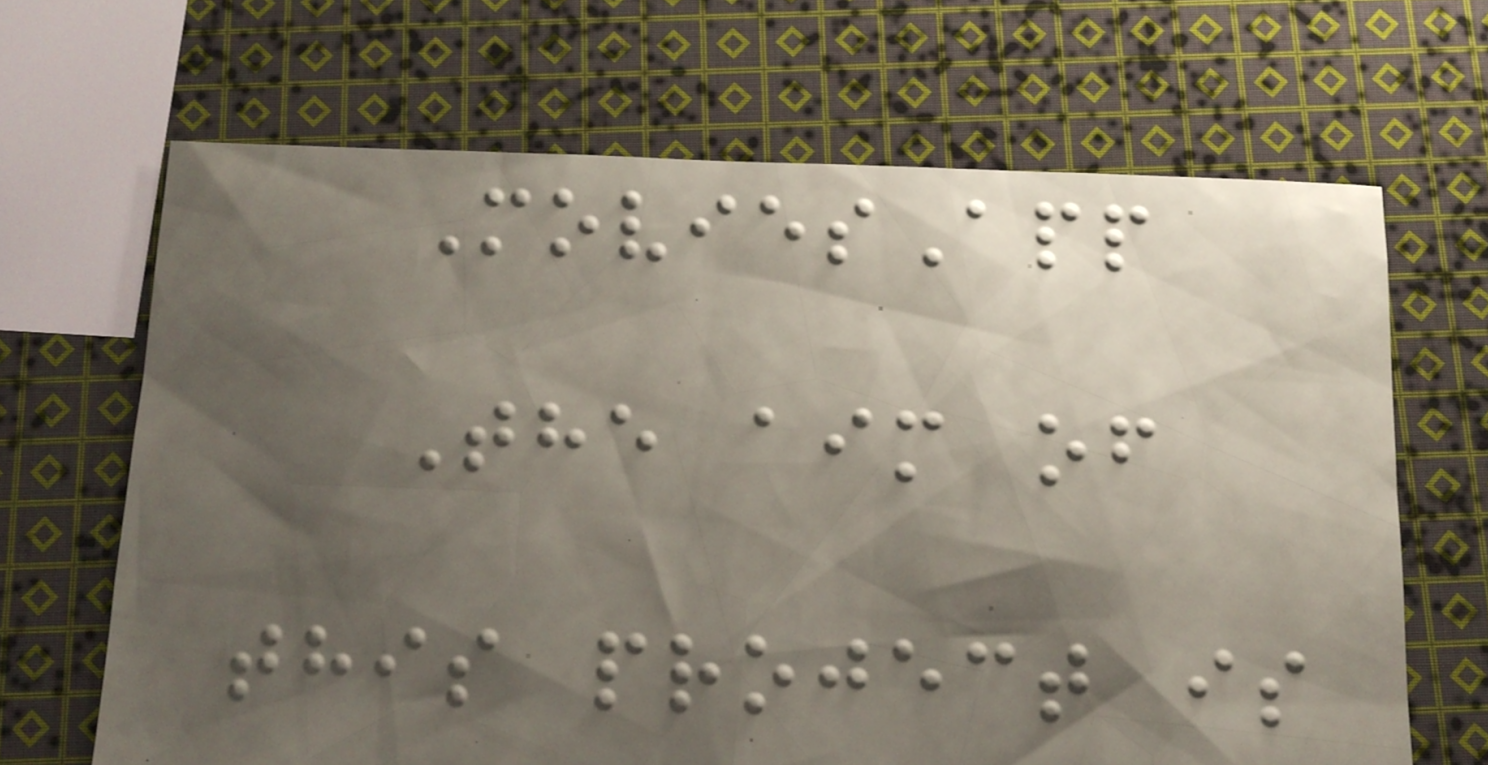MoviesApp
The aim of
this project is
